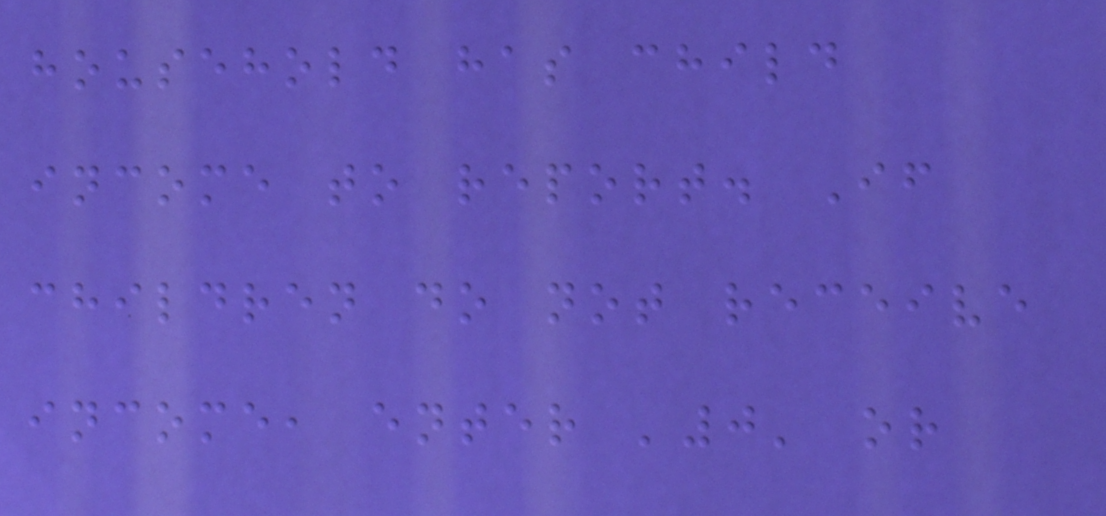household has child
income to report. If
children do not receive
income, enter '0' or
